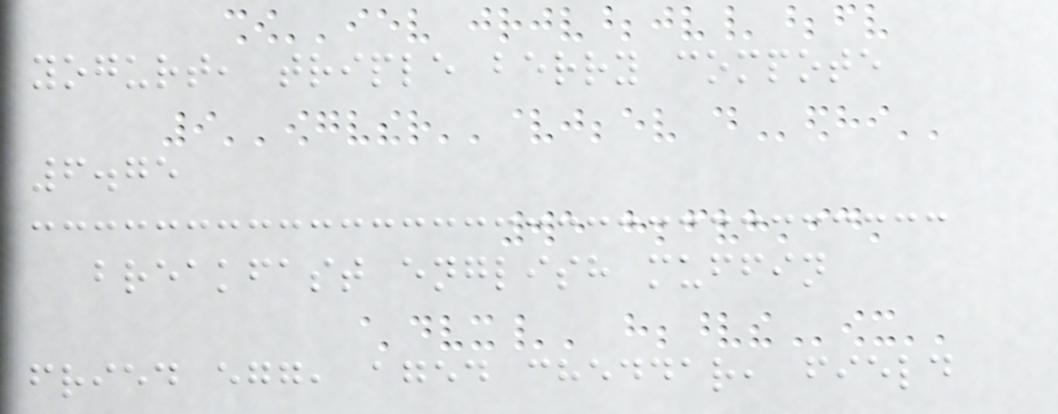yogurt, triple berry compote
6.75
breakfast english muffin
fried egg, aged cheddar, field
